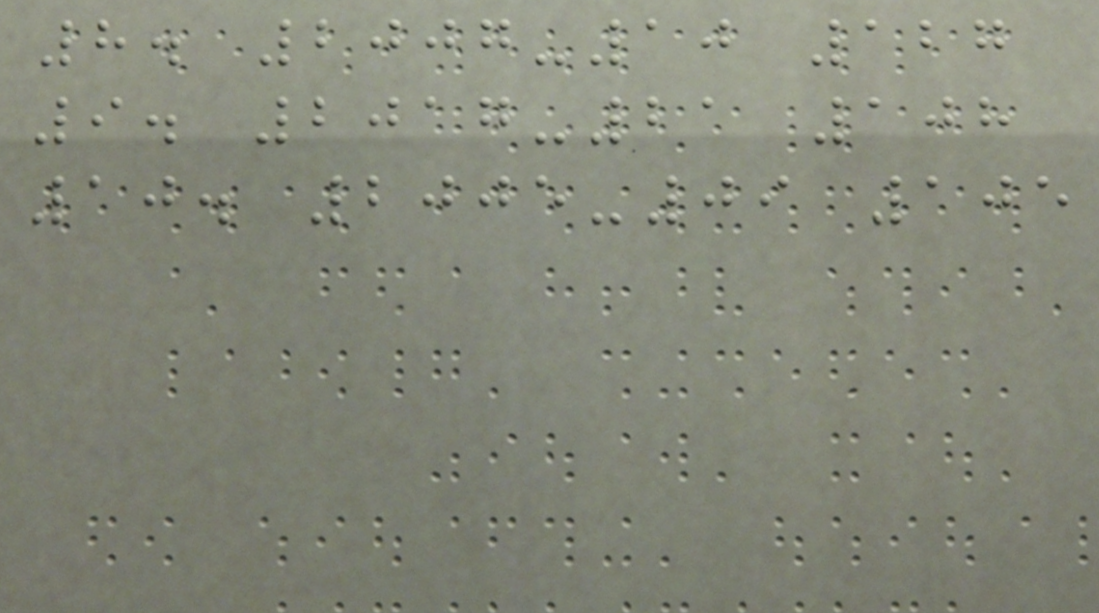8. 2007-10 127
9. 2017-21 108
10. 2005-09 105
